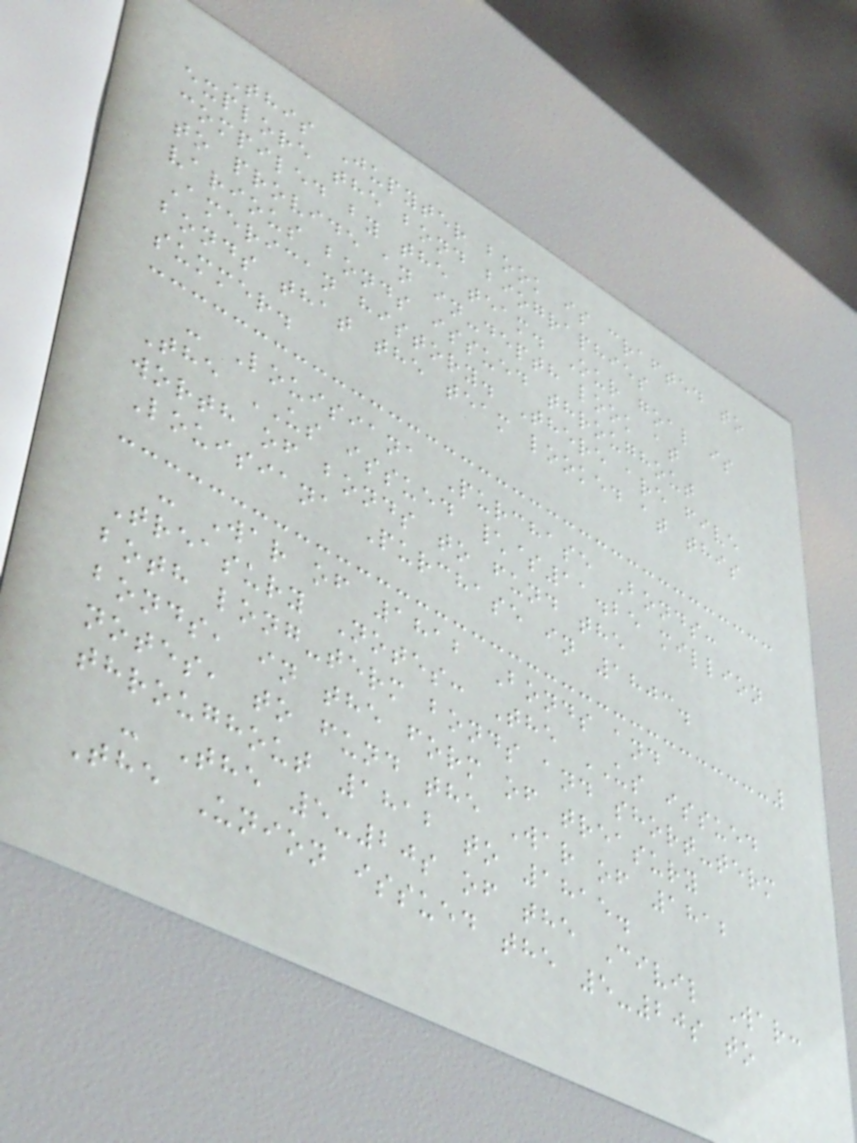This Jupyter book is crafted to
explore the bond biographies
compiled by the team. Our goal is
to provide an in-depth look at
various bonds issued throughout
American history. There are five
bonds that the team looked at this
summer.
- Louisiana Purchase Bonds:
The US issued \$11.25 million
worth of bonds to fund the
Louisiana Purchase in 1803.
- War of 1812 Bonds and
Treasury Notes: The US issued
both long-term bonds and short-term
bonds, in the form of treasury
notes, to fund the War of 1812
throughout 1812 to 1815.
- The 5-20s of the Civil War:
The Union issued the 5-20s to
